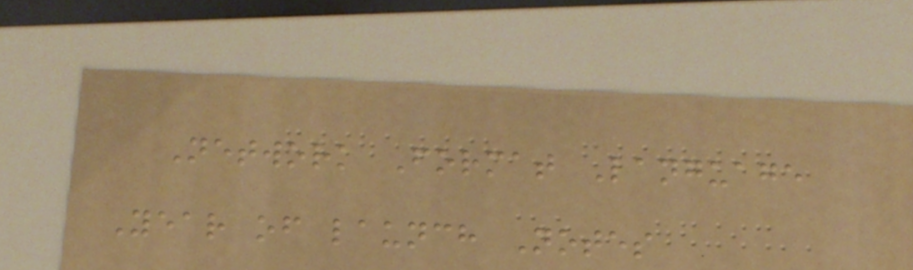Network Format Language
Year of launch Notes
